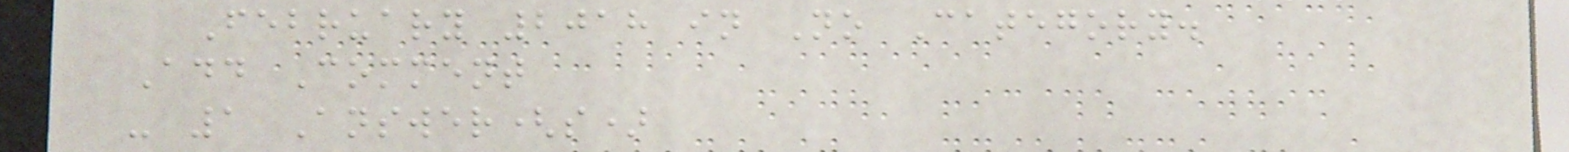February 2018 in No Category.
Add Comment
- 1 Answer(s)
